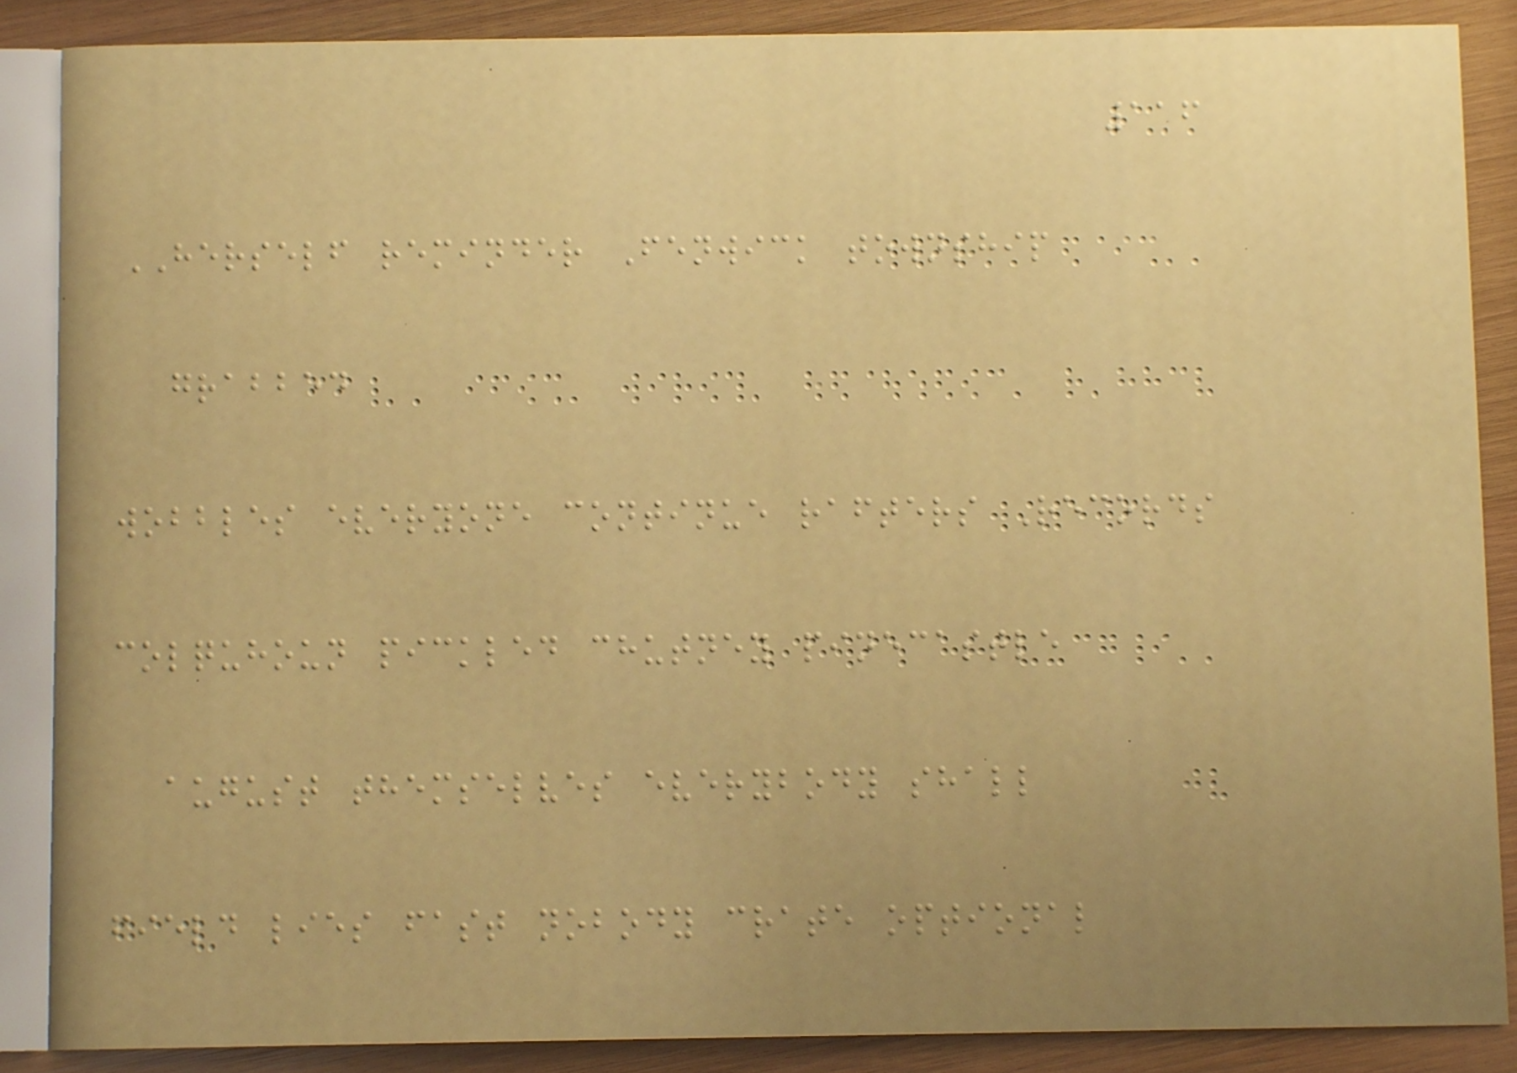116
HERSELF reminder Fenwick township
grabbed
wobbles everyone continue rafters Records
colquhoun pickled chutney pinecastle
august themselves everybody shall
field lies fast nobody crate optional
